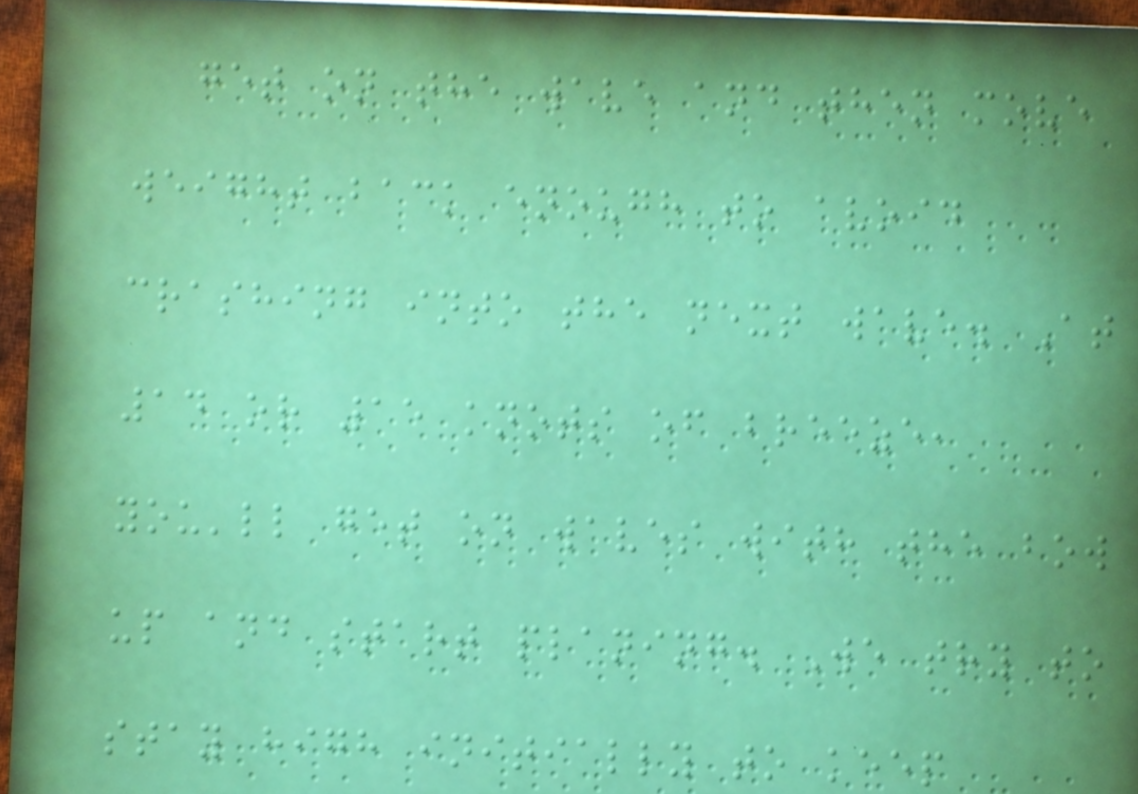get on the wave and then move
weight back enough to avoid
crashing into the next wave. At
14 or 15 knots of breeze,
you'll get on waves with the bow
up and start planing. We try to
stay high initially to keep
